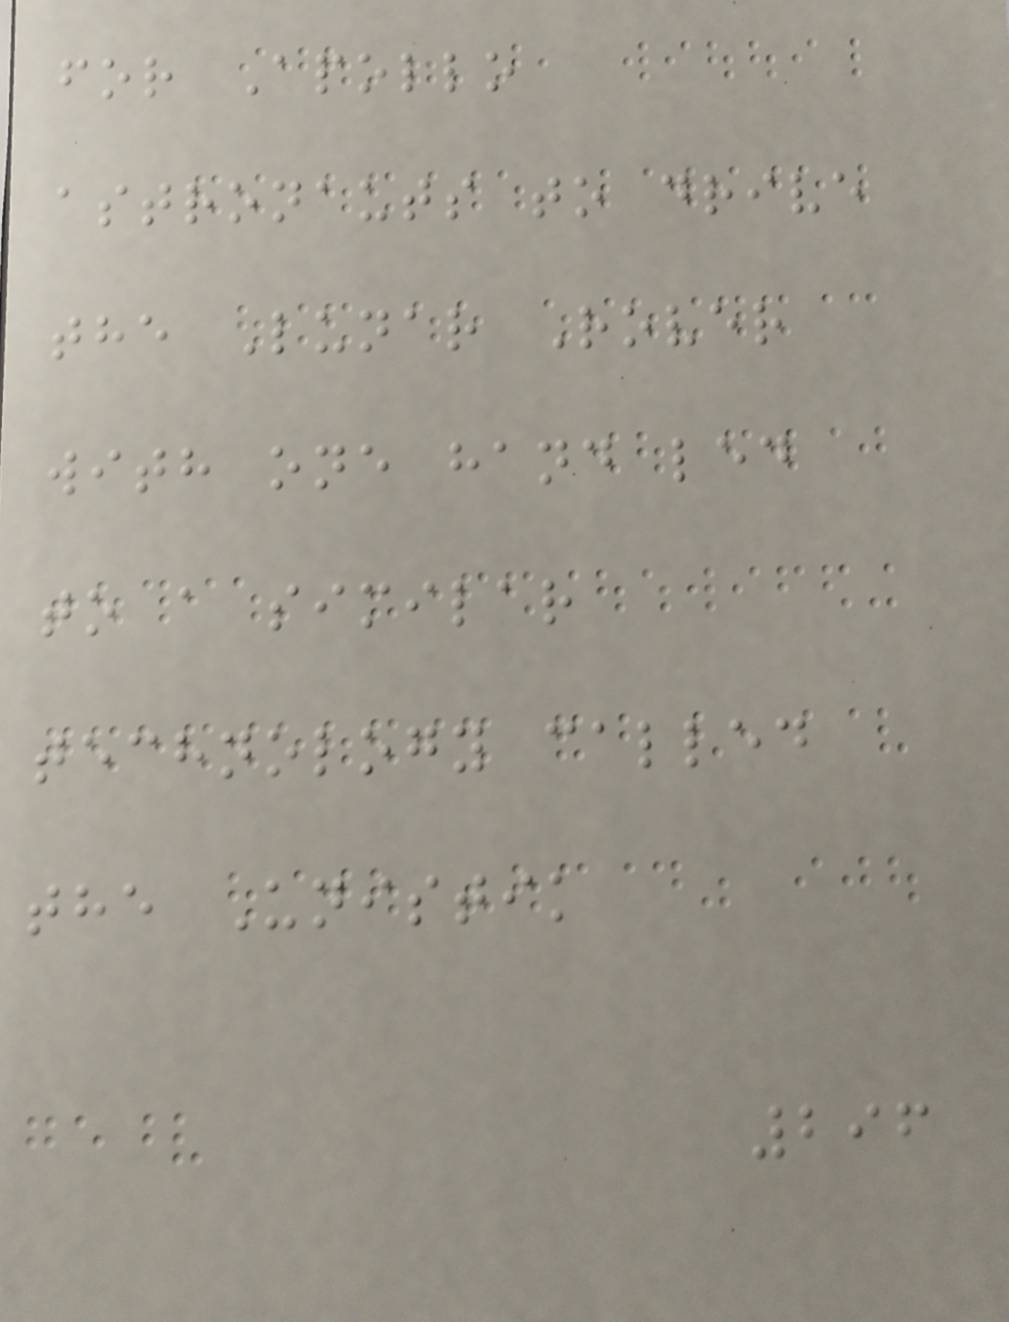for Apollo
astronauts to drive
the Lunar Rover
with one hand led
to a similar
technology called
the Unistik
296
